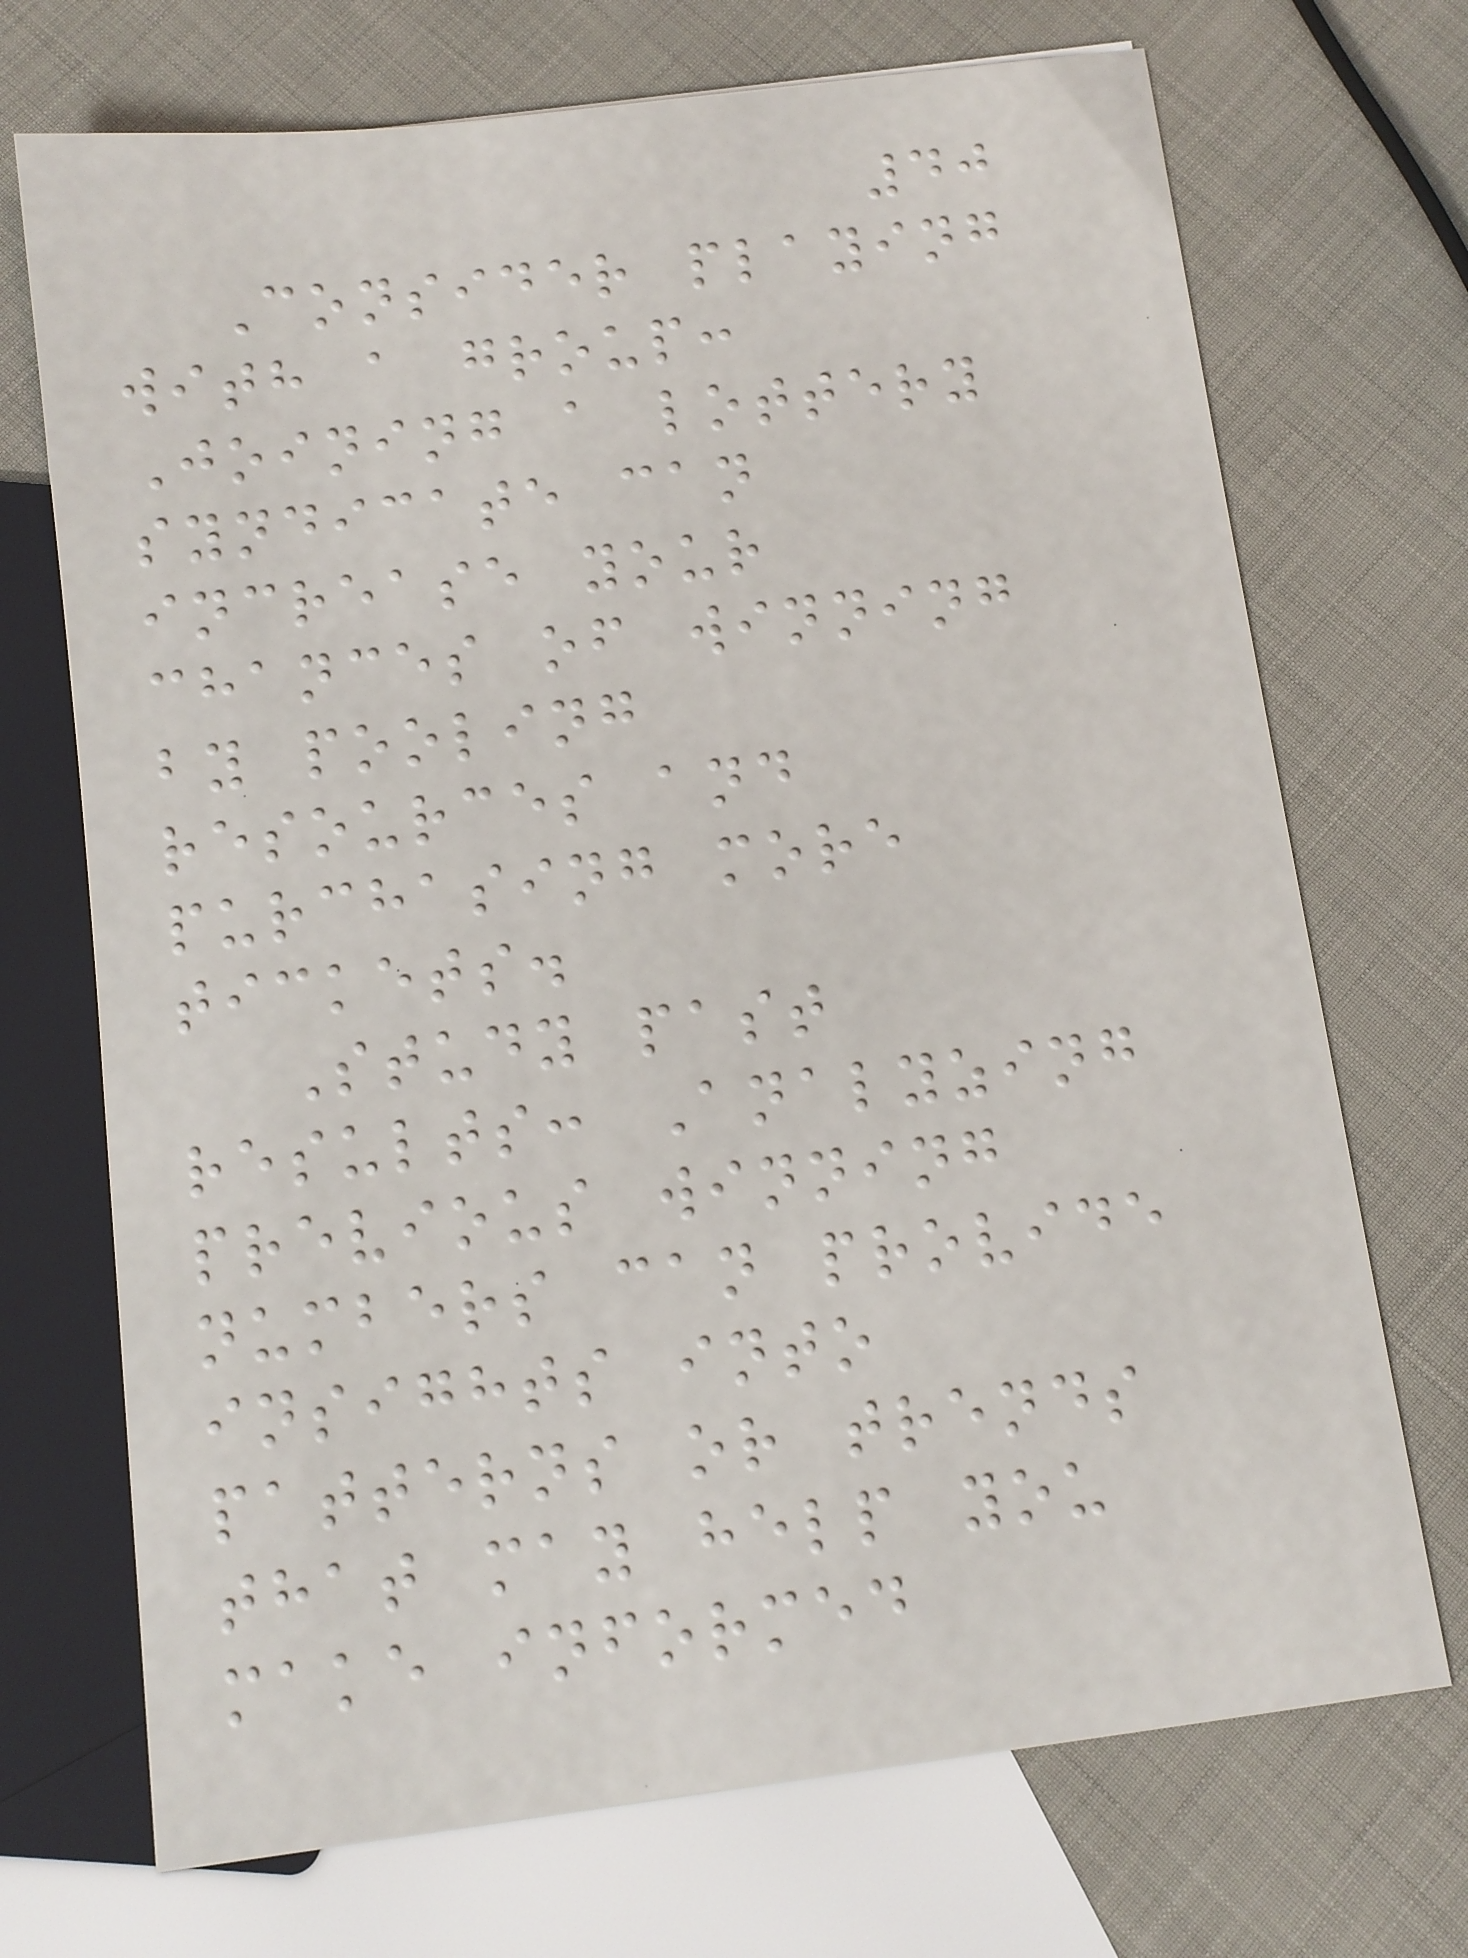40
Consider playing
with a group:
Joining a lottery
syndicate can
increase your
chances of winning
by pooling
resources and
purchasing more
tickets.
Study past
results: Analyzing
previous winning
numbers can provide
insights into
patterns or trends
that may help you
make informed
